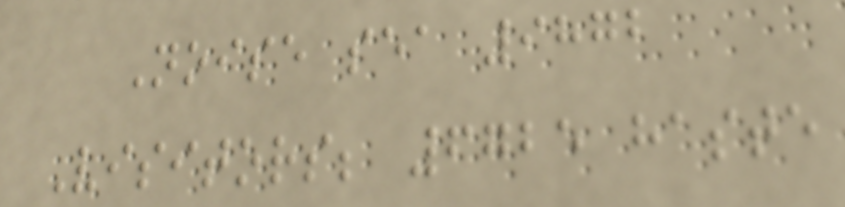Noise sea 9872
Visitors; 6725 haste
